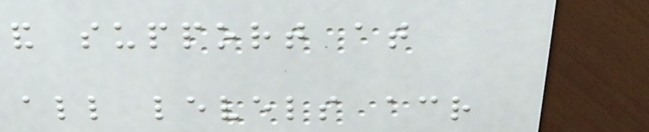and support at
all levels across
